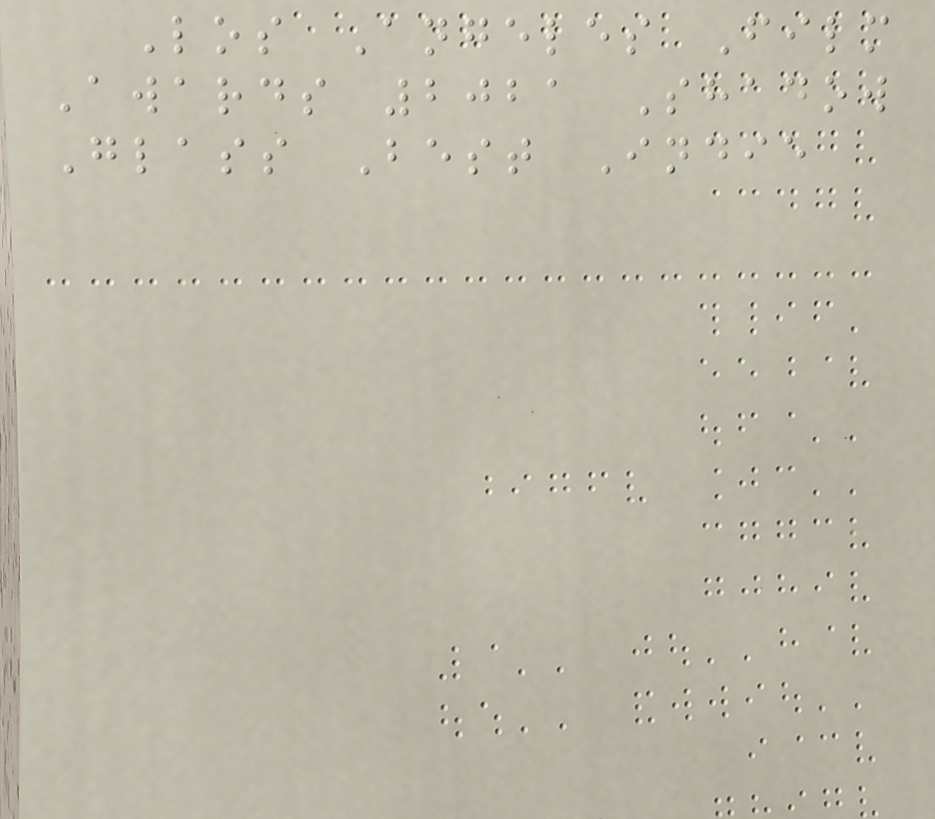Los Angeles Film
Awards 2021 Shadow
Glass Best Indie
